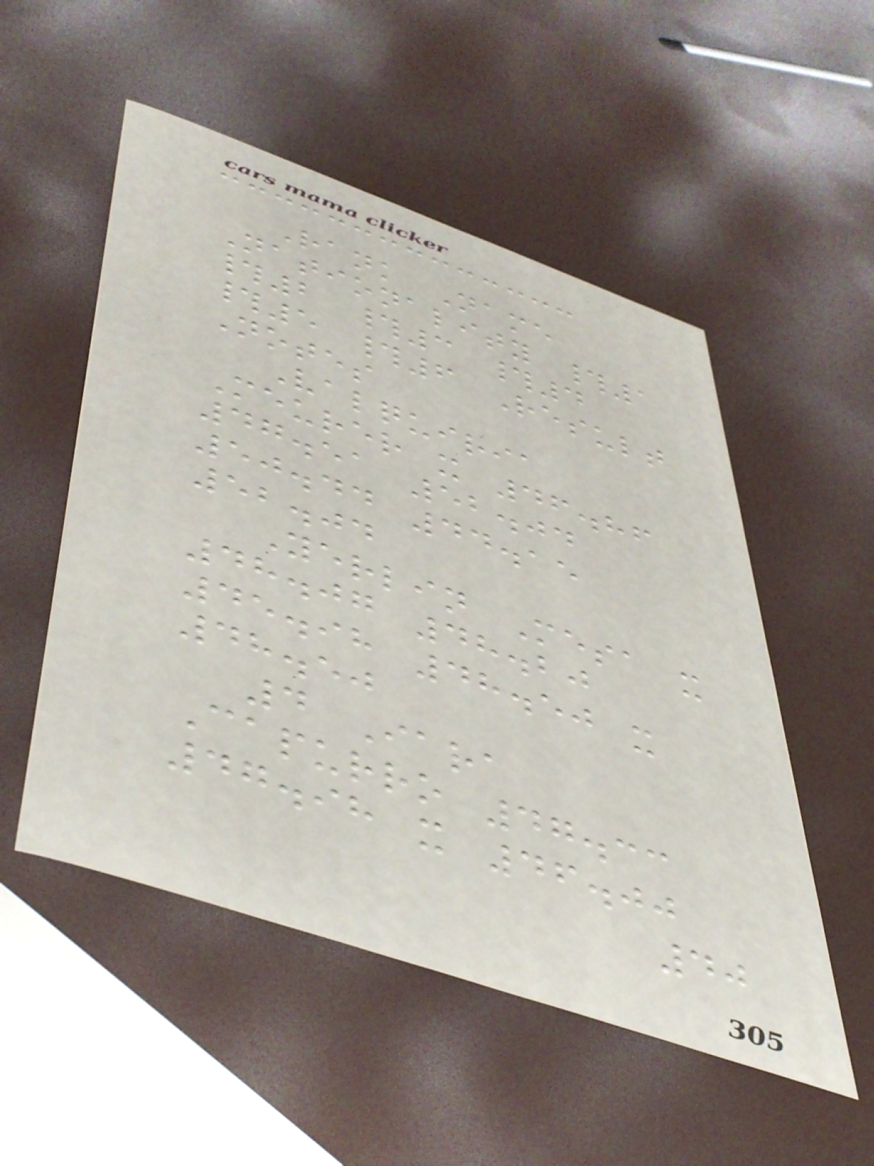Rank Name
Nationality #1
#2 #3 #4
#5 #6 Result
Notes
Valquiria
Meurer x 46.86
47.51 52.04
50.44 44.15
52.04
Yerlin Mesa x
48.07 48.20
45.98 48.50 x
48.50
4 Iara
Capurro 47.33
47.98 x 46.00
40
